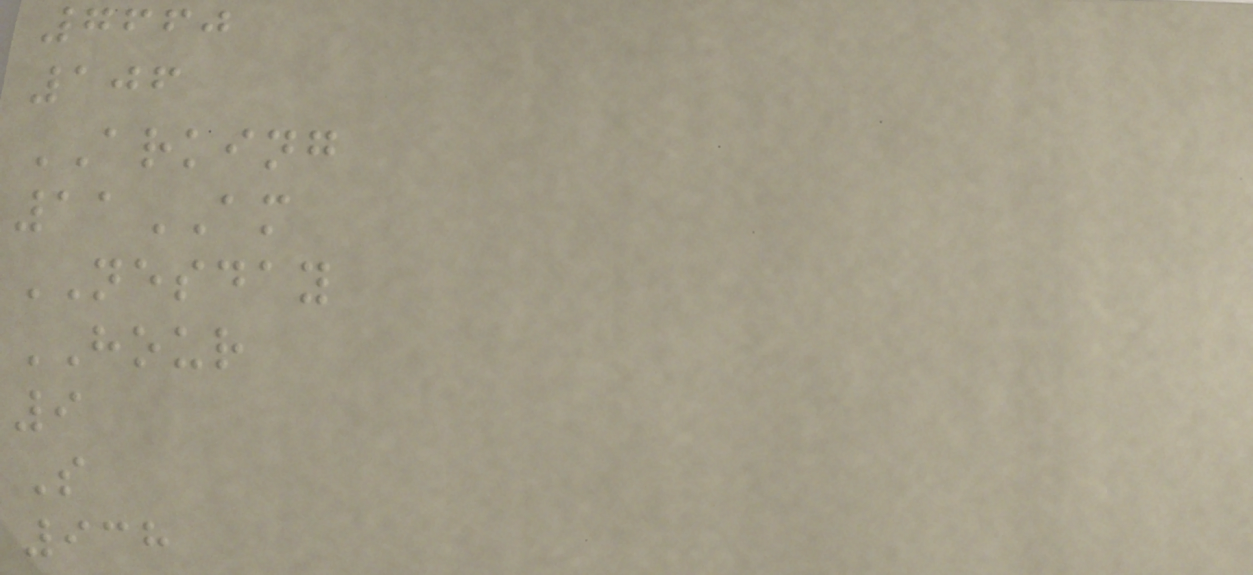7660
106
ARKING
11AM
NESDAY
HOUR
9
S
938
